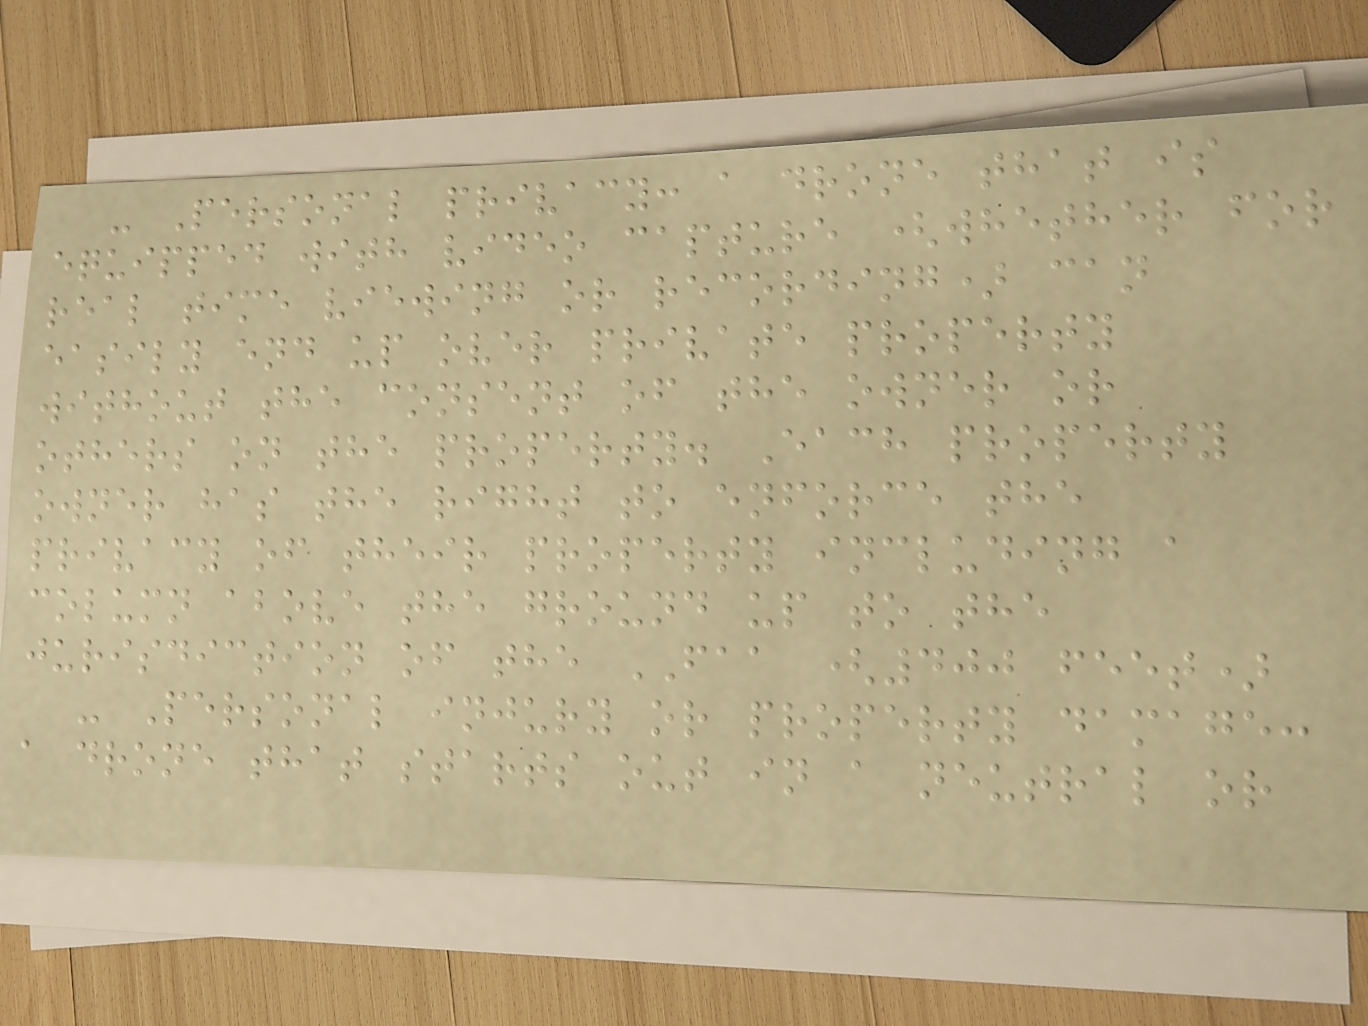- Personal privacy: a drone that is
equipped with video capture (whether for
real time viewing or recording) can
easily end up over private property
without the consent of the owner or
others on the property. Each property
owner has the right to enforce the
privacy of their property including a
column above the ground up to the
jurisdiction of the FAA (400 feet)
- Personal injury or property damage:
a drone that starts out in a neutral or
